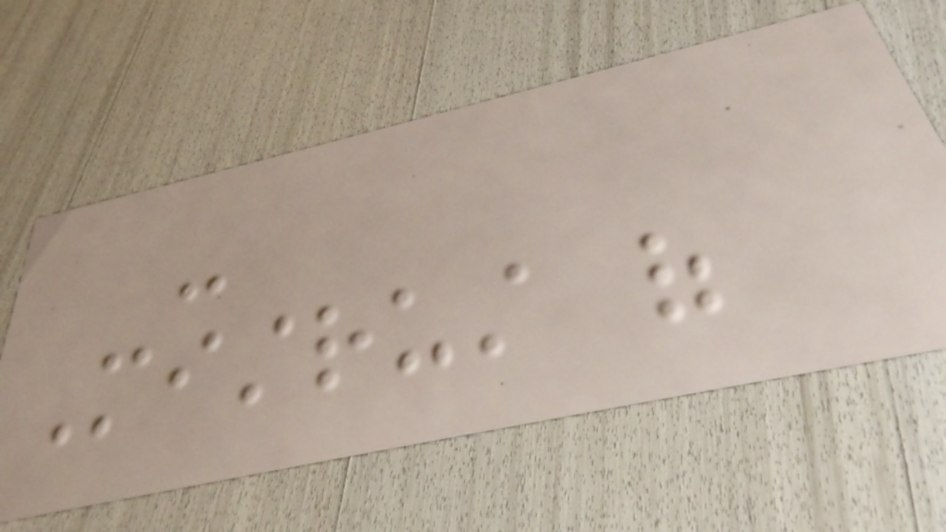-
Mistrust of
